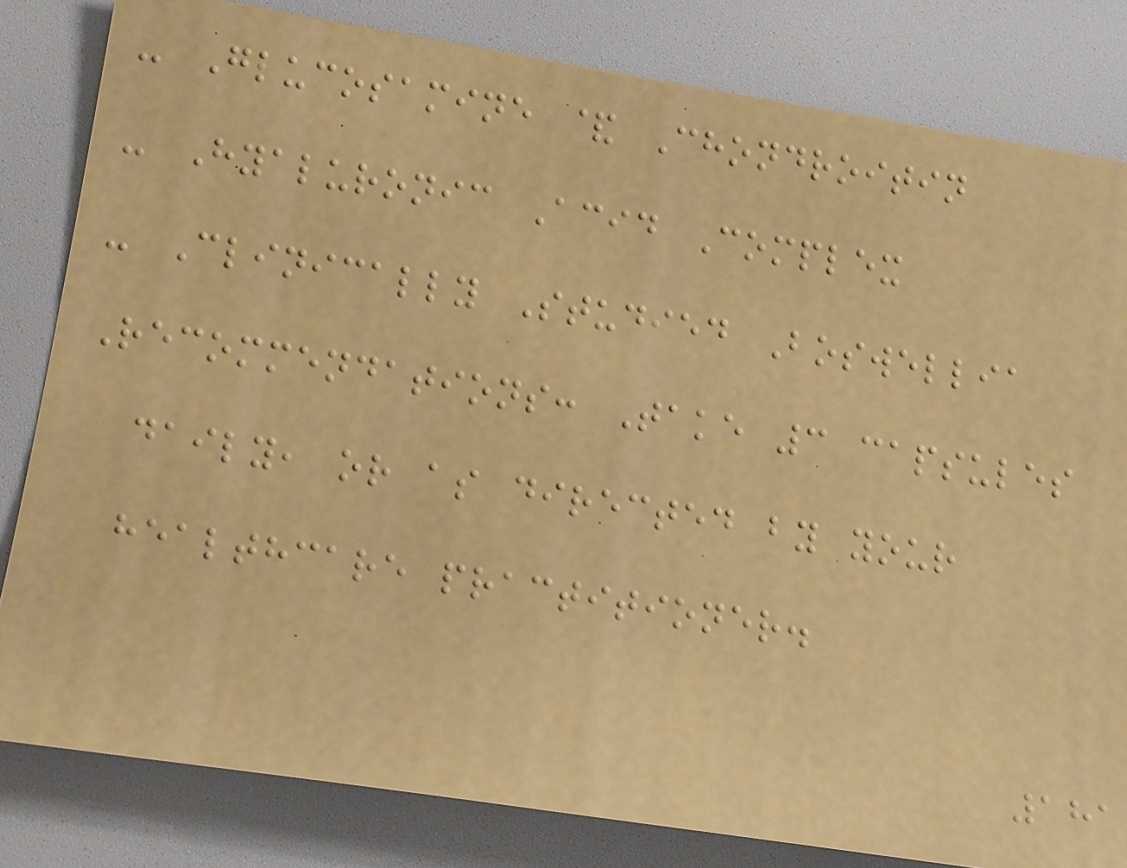- Glucosamine & Chondroitin
- Hyaluronic Acid Complex
- Clinically Studied Boswellia
Recommendations: Take 3 capsules
daily, or as directed by your
healthcare practitioner.
181
